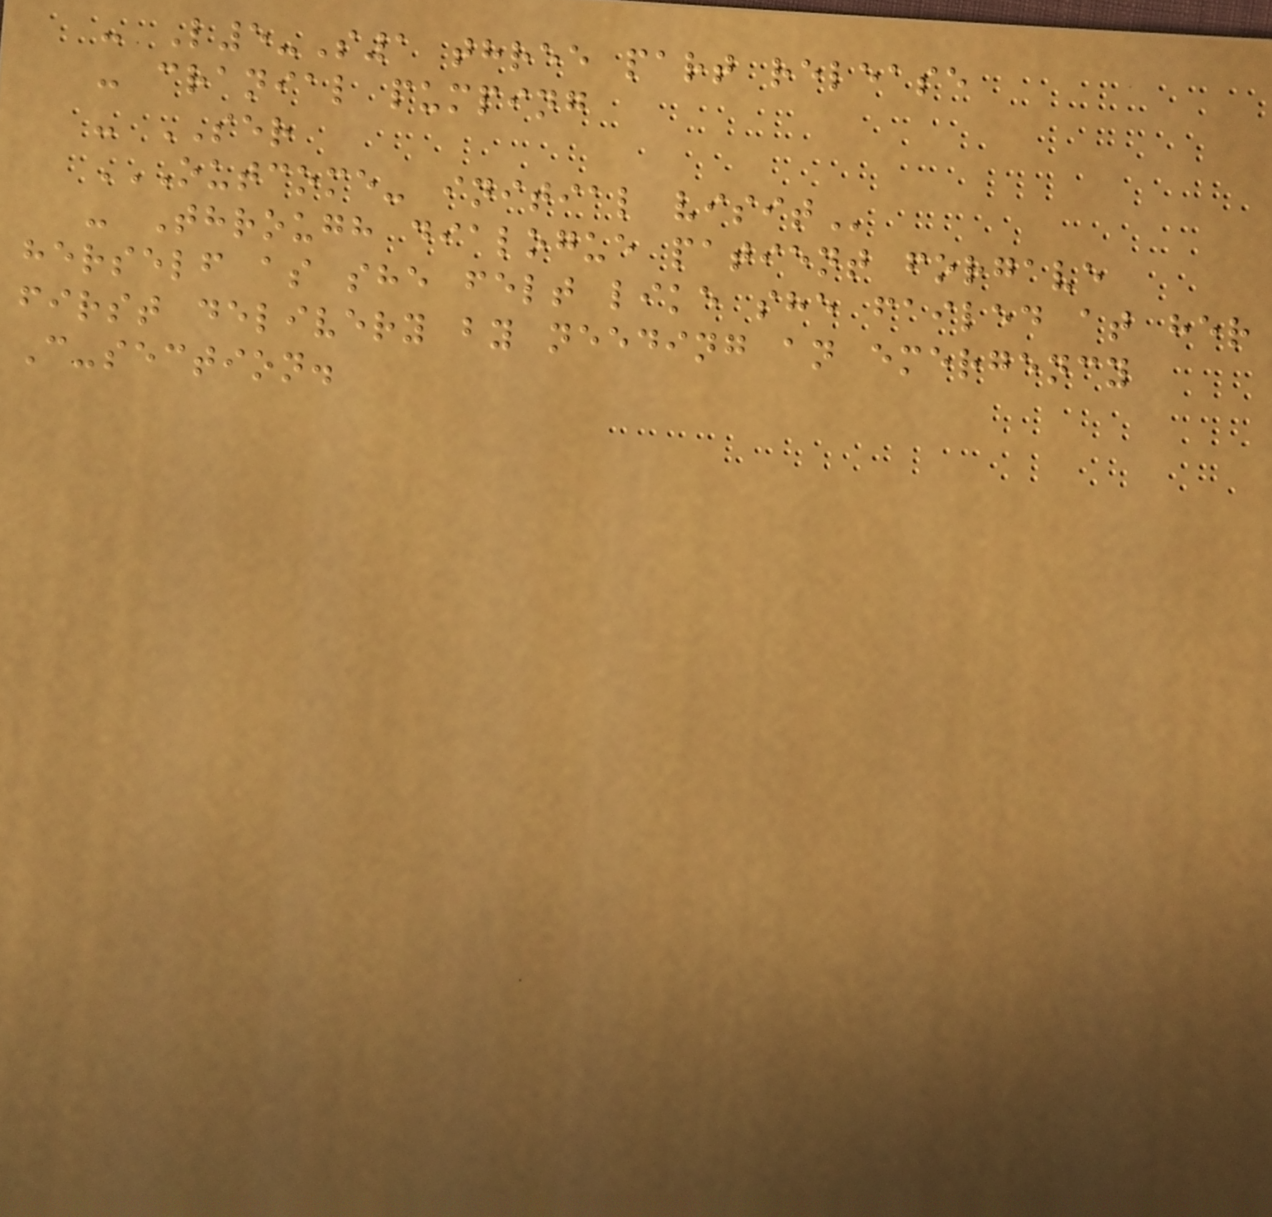- L5-S1 three part release
- cranial pumping
- SER
OUTCOME- INITIAL VISIT
- Through dialogue patient forgave
herself as she felt like she failed at her
first delivery by needing an emergency
C-section.
